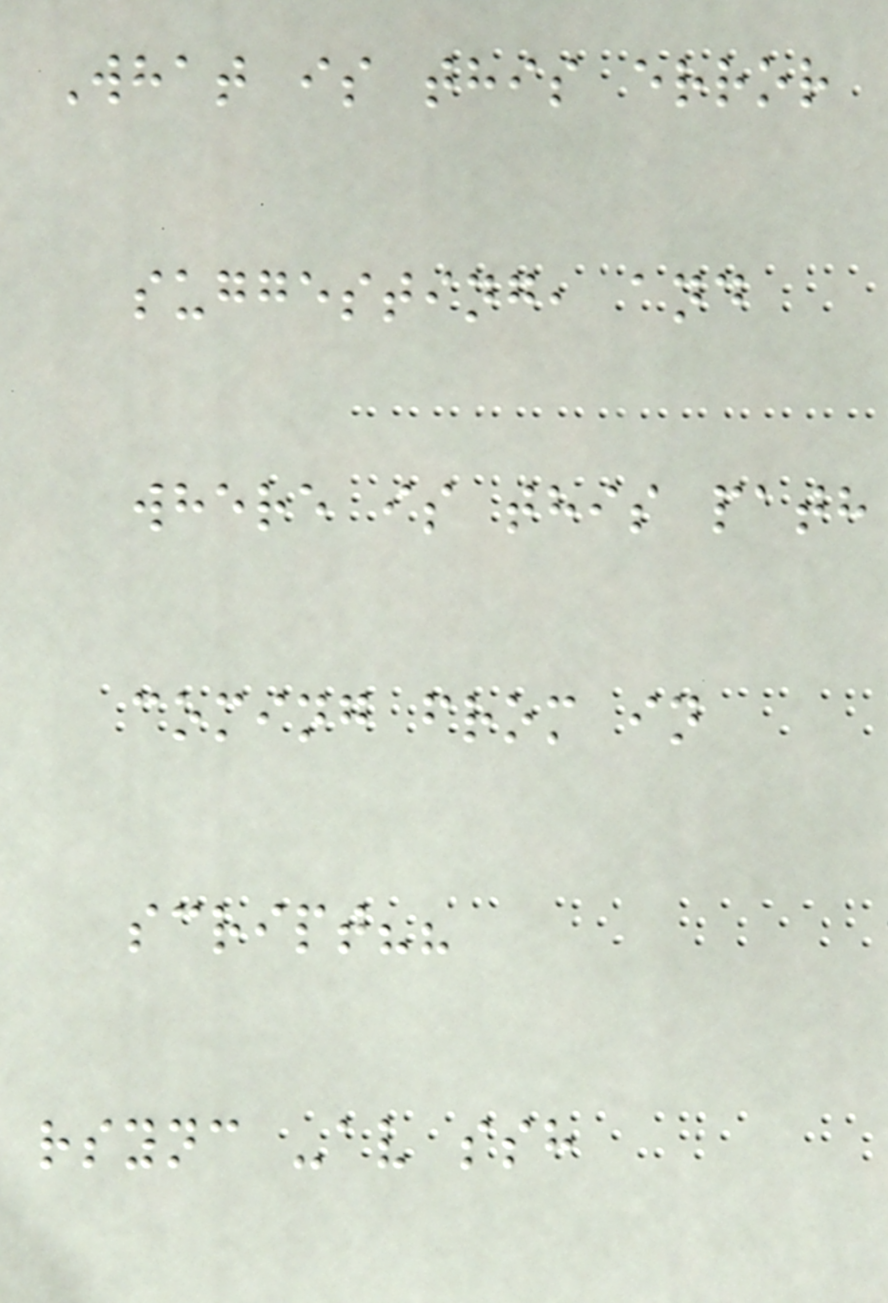What is this error
suggesting, and
where is this path
coming from in
script??
rsync -av ssh
